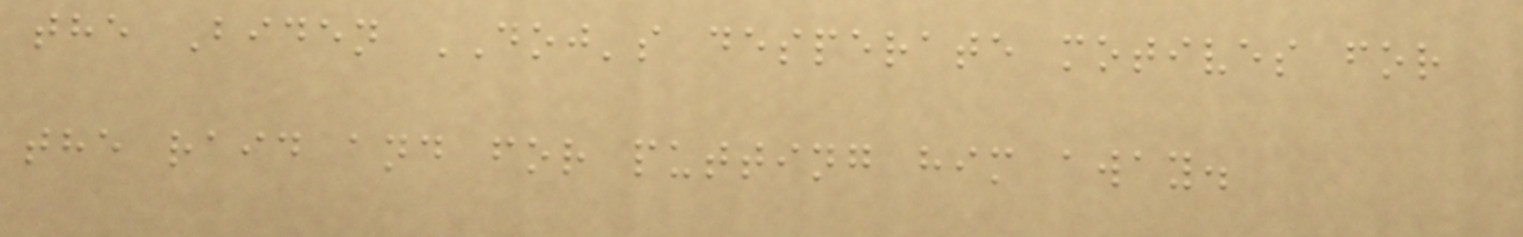the Biden DOJ's desperate motives for
the raid and for putting him away.
